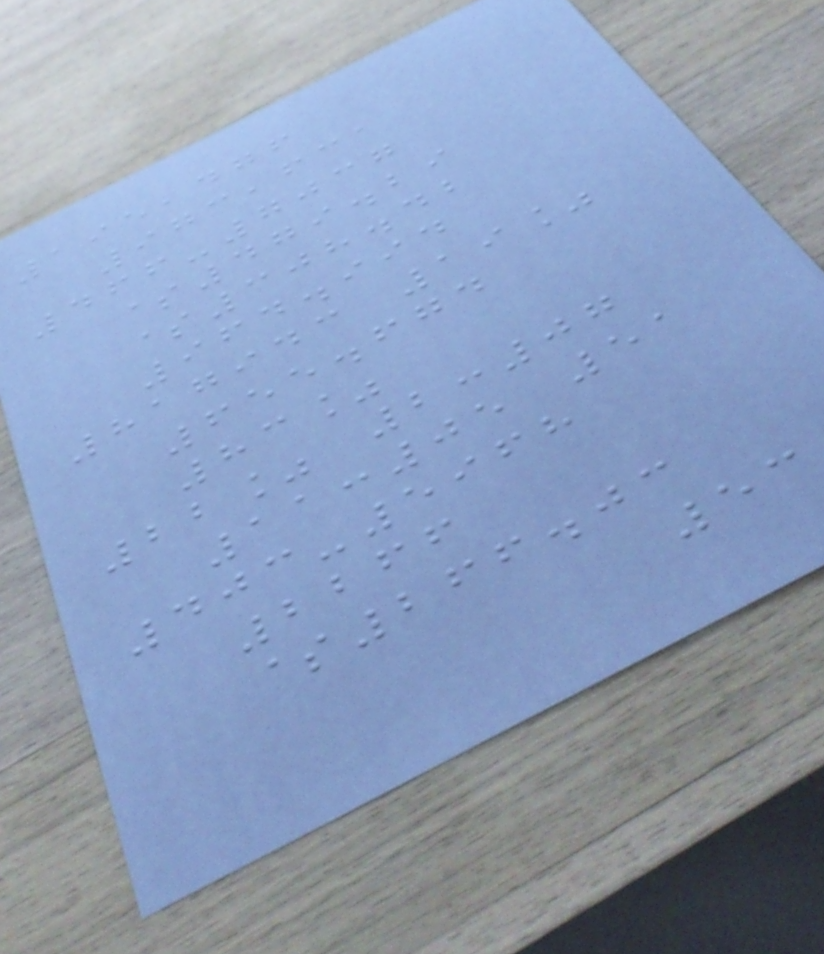195,476
973,631
466-7037
$479.29
$308.42
964.994
817943 19%
655.674
83%
22% 2:07
11:05 51
403-5968
2266
$266.03
53
